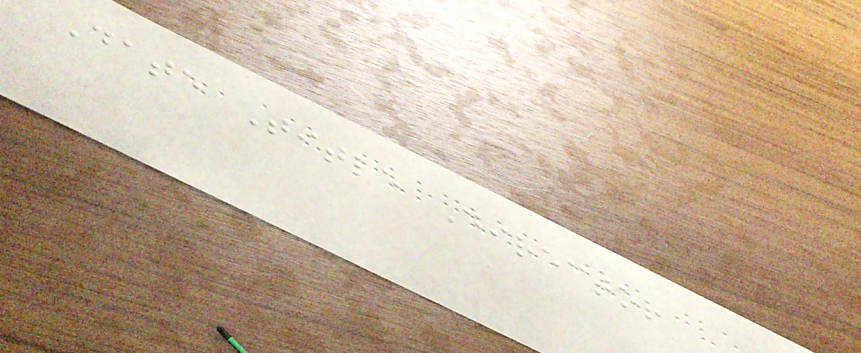Date Title Director
